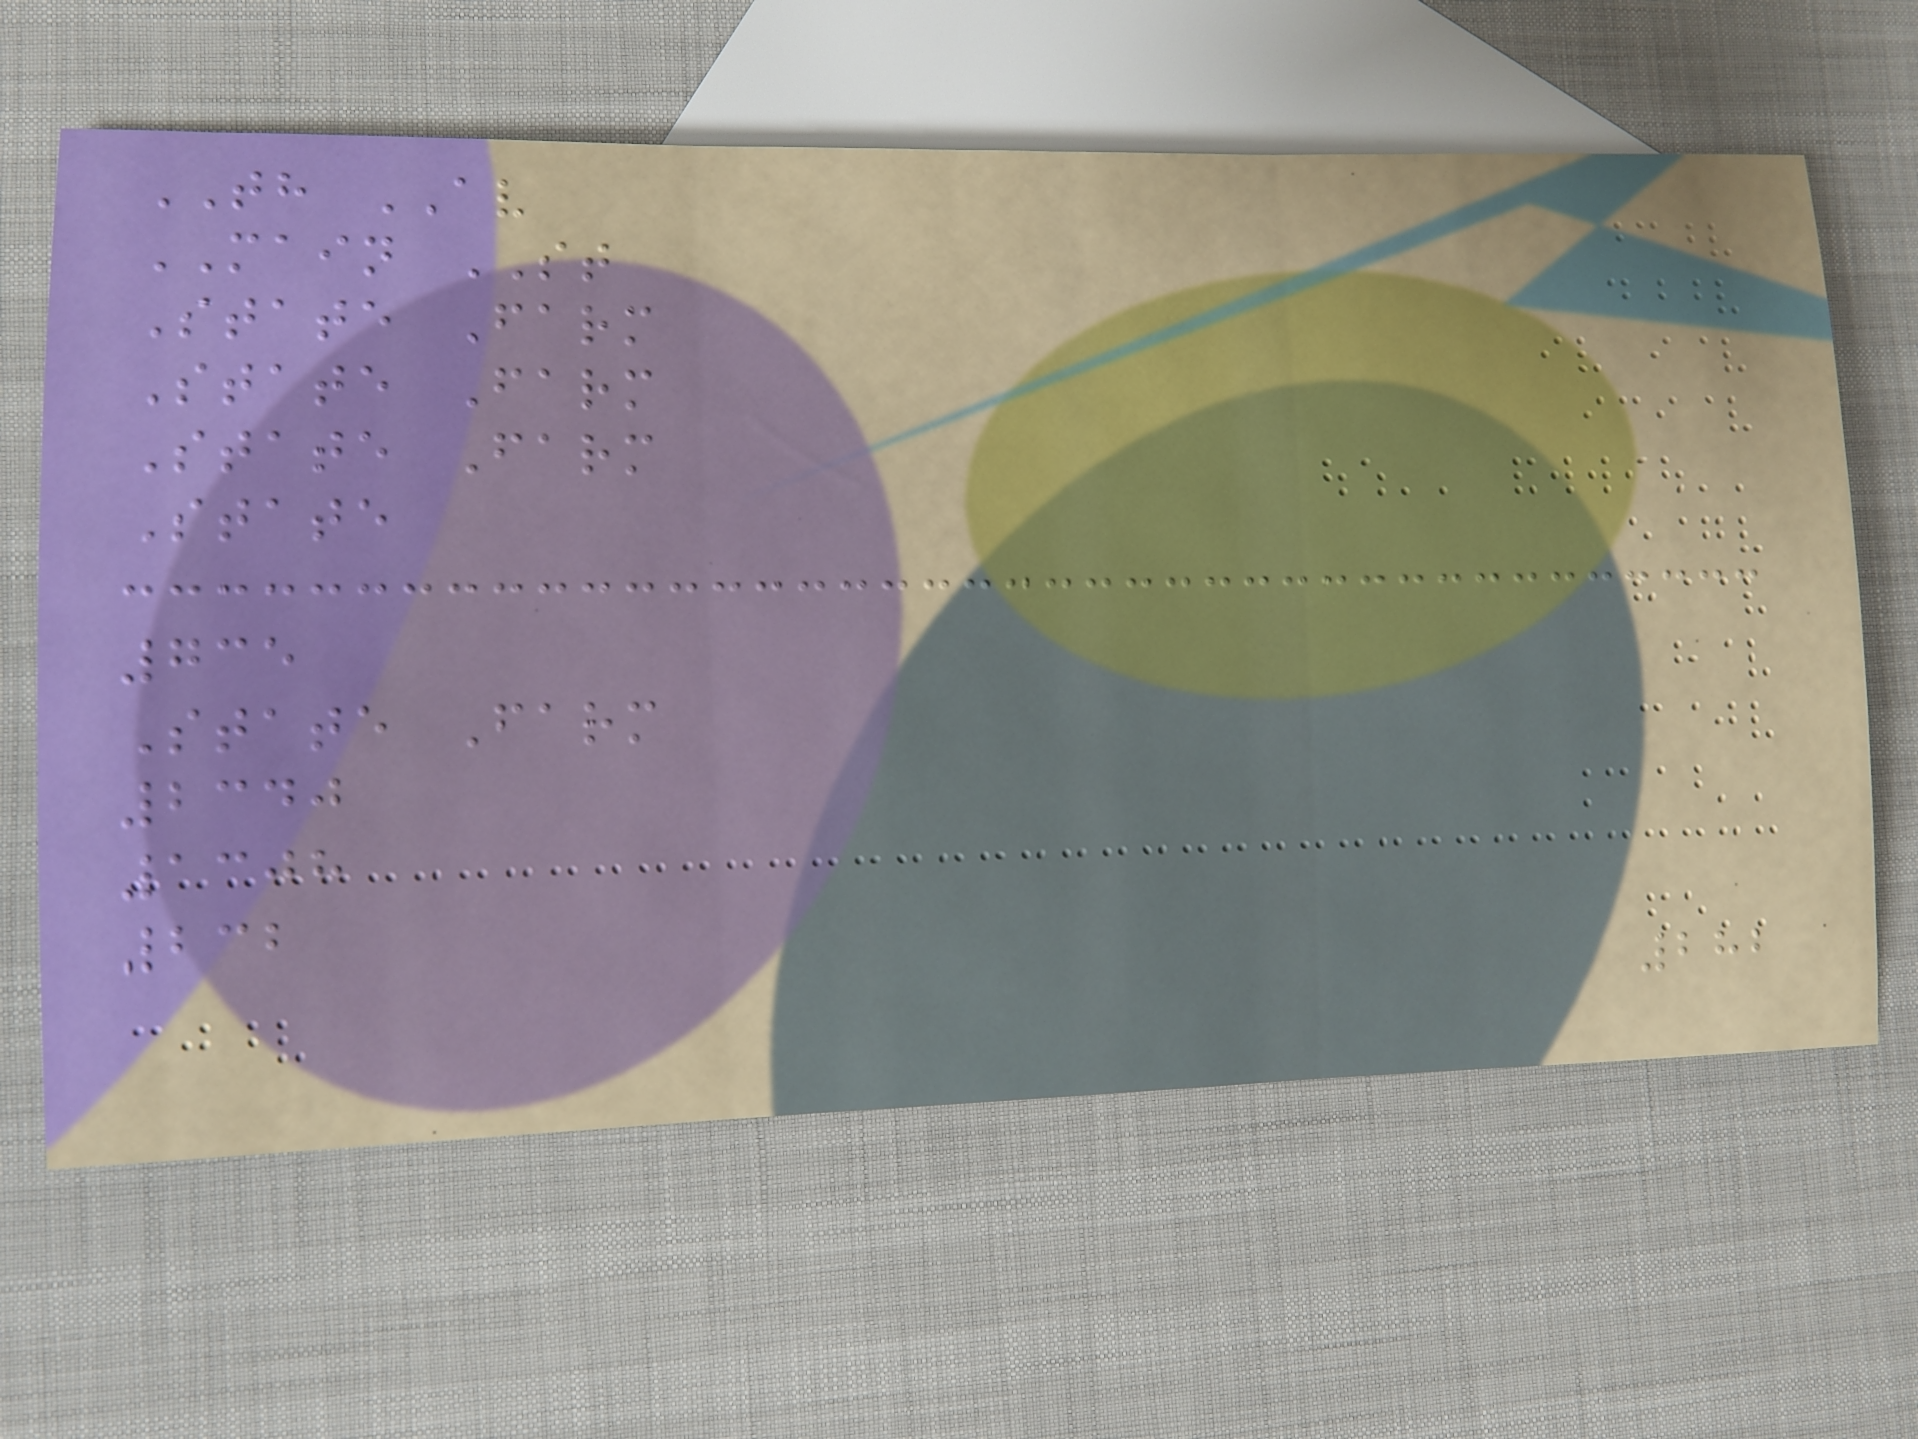TH AV
MAIN ST
State Farm
State Farm
State Farm
State
735
State Farm
2340
1308
232
282
